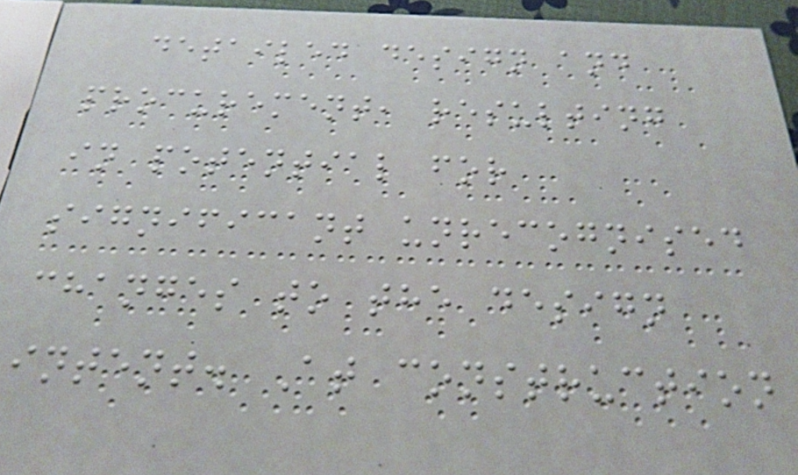detailed design and
procurement, resulting
in potential for
significant unrecognised
changes to the design
intent. At construction
